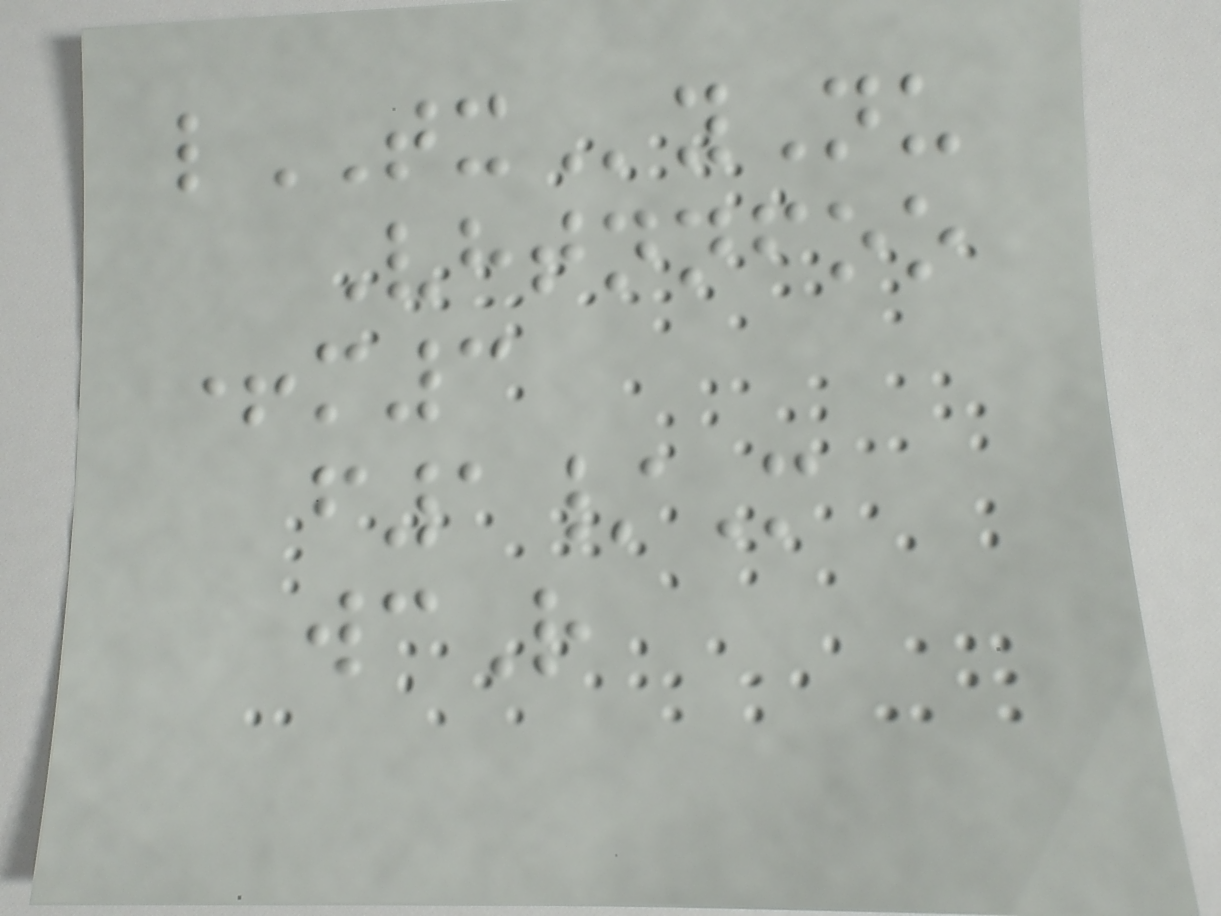lTXyNu
Vhtnnfoo
+m3
f1/M
wcR
